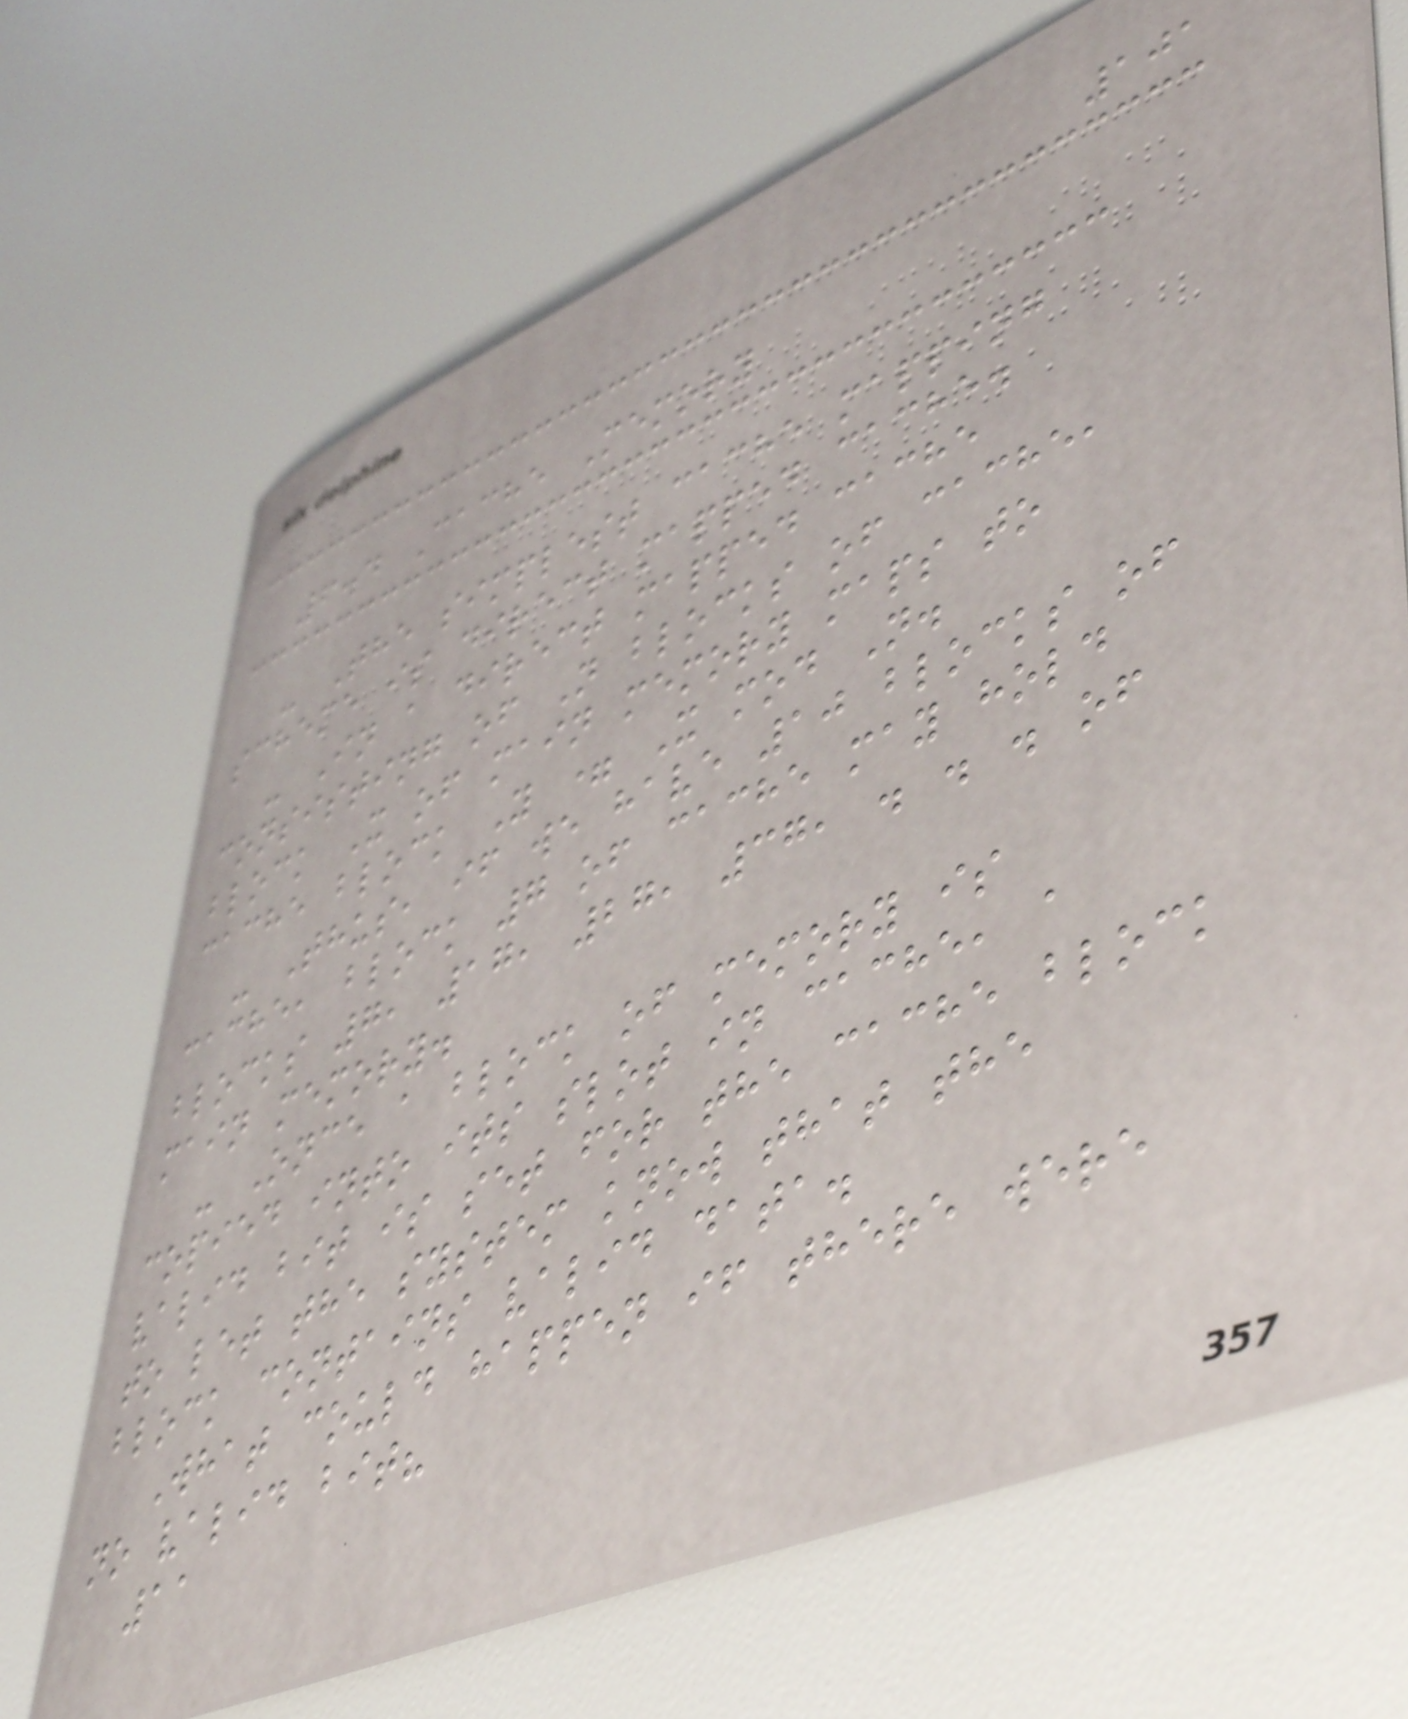101
6.4 Cache Memory
- The simplest cache mapping
scheme is direct mapped cache.
- In a direct mapped cache
consisting of N blocks of cache,
block X of main memory maps to
cache block Y = X mod N.
- Thus, if we have 10 blocks of
cache, block 7 of cache may hold
blocks 7, 17, 27, 37, . . . of
main memory.
- Once a block of memory is
copied into its slot in cache, a
valid bit is set for the cache block
to let the system know that the
block contains valid data.
What could happen if there were
no valid bit?
11
